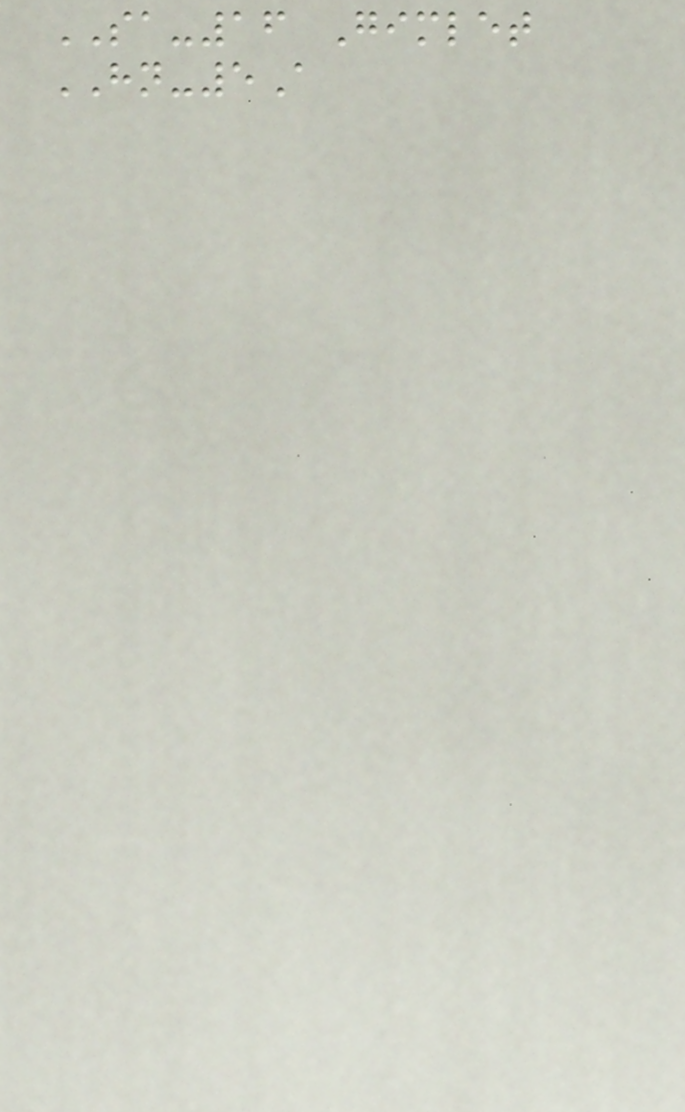SA-16 Gimlet
HN-5A
